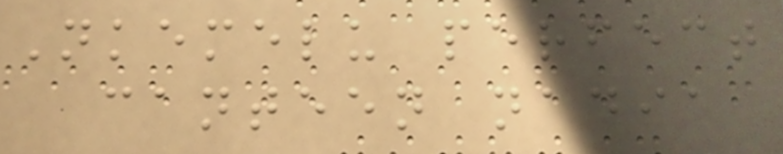Nkemelu perfect
canteen nadia
